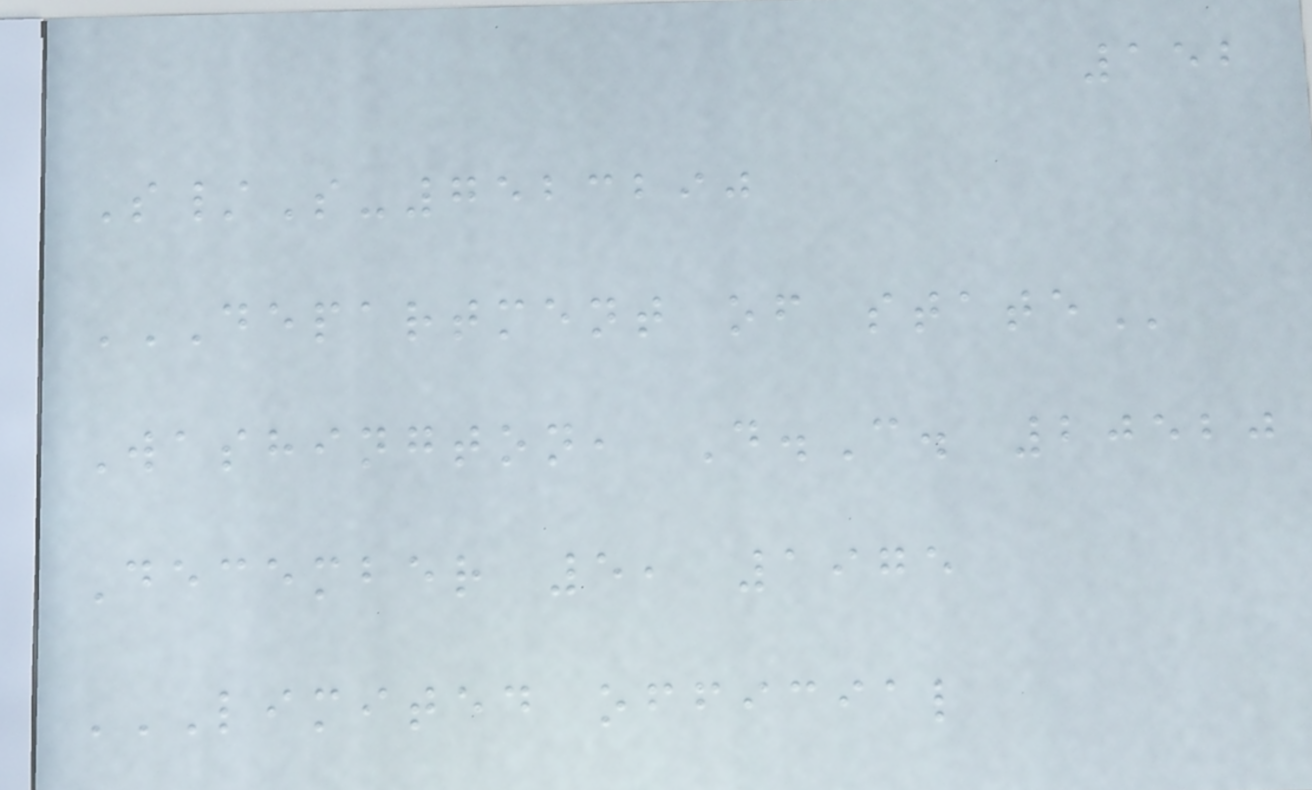152
S/S-7523290
DEPARTMENT OF STATE
Washington, D.C. 20520
December 5, 1975
LIMITED OFFICIAL
